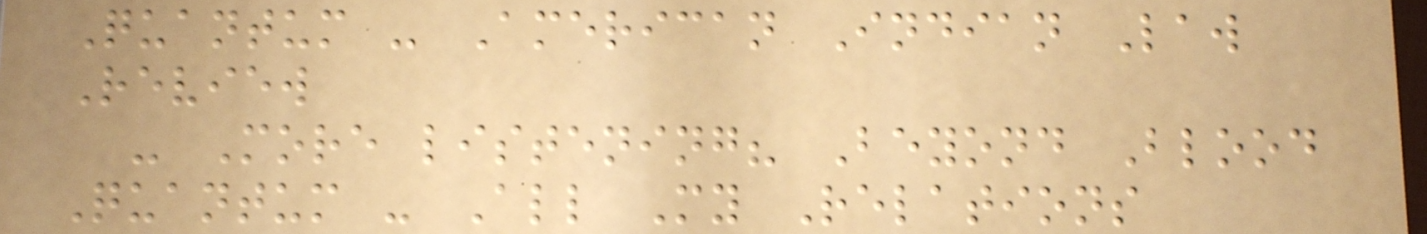Quantum - American Indian Law
Review
- More listening? Beyond Blood
Quantum - All My Relations
